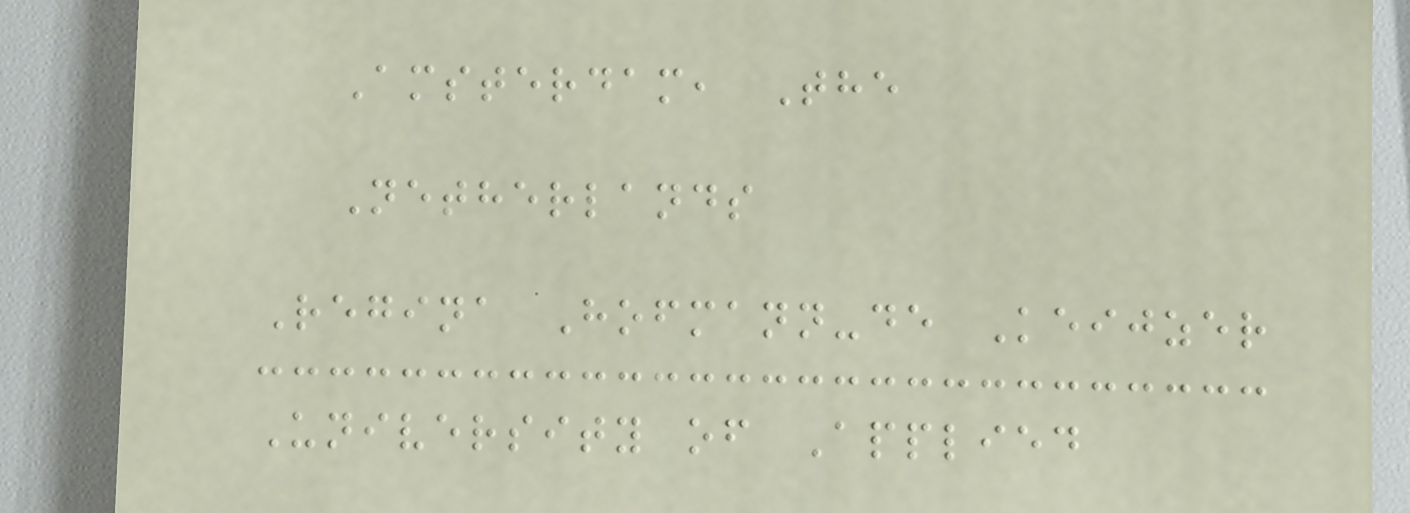Amsterdam, The
Netherlands
Regina Hofmann-de Keijzer
University of Applied
